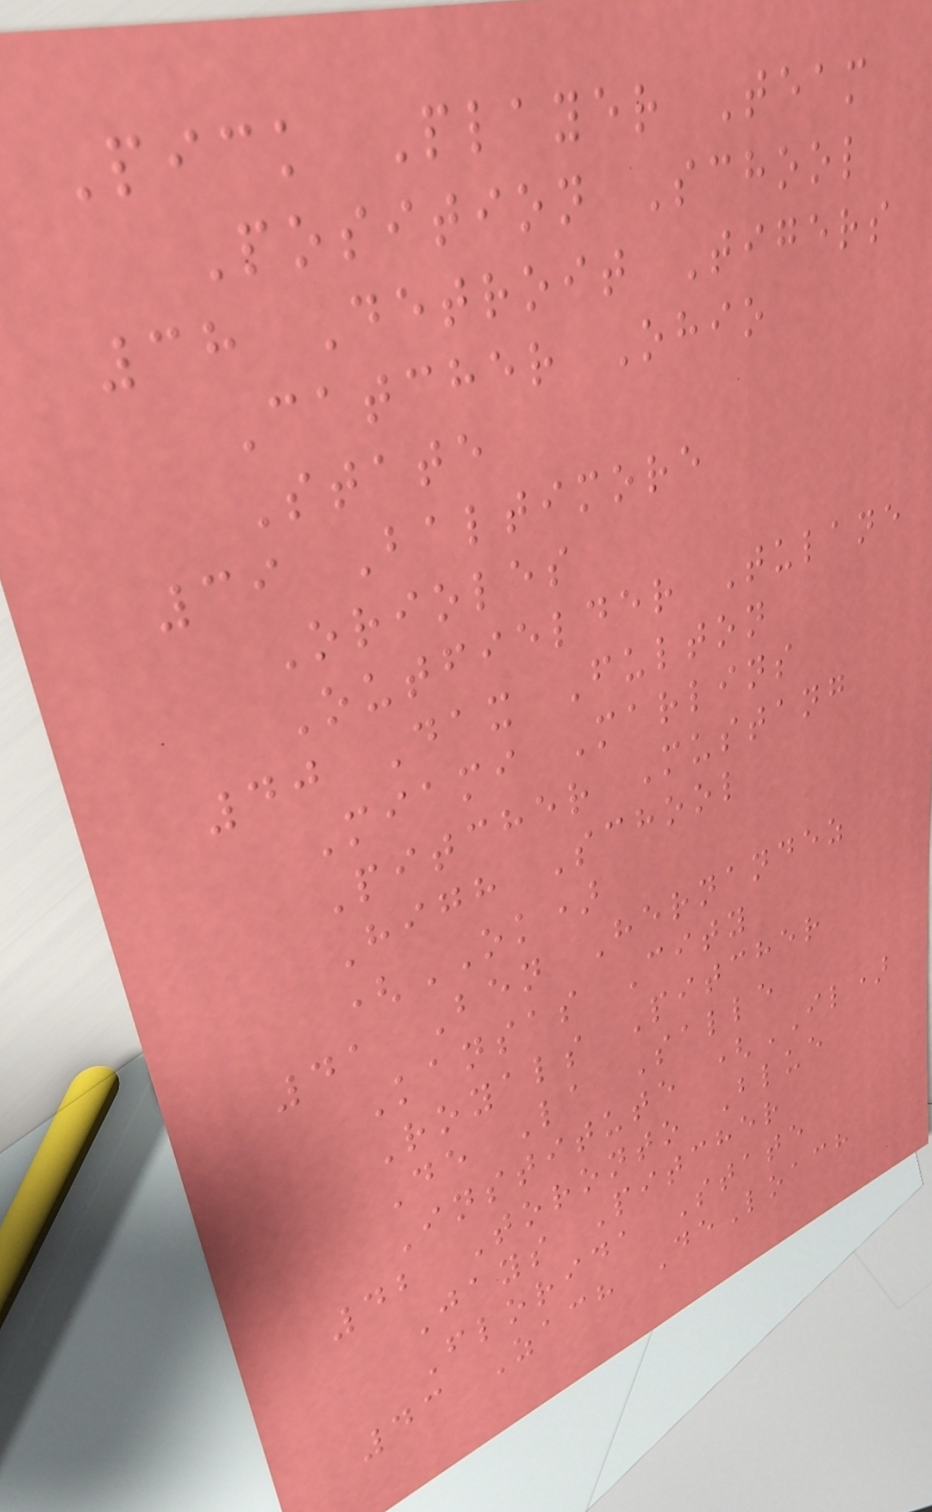Pick Player Team
Position School
38 Detroit Tigers
Catcher Ohio
State
39 Baltimore
Orioles
Outfielder Tulane
40 Dax Fulton
Miami Marlins
Pitcher Mustang
High School
(OK)
41 Ben Hernandez
Kansas City
Royals Pitcher
De La Salle
Institute (IL)
42 Toronto Blue
Jays Pitcher
Florida State
43 Zach DeLoach
